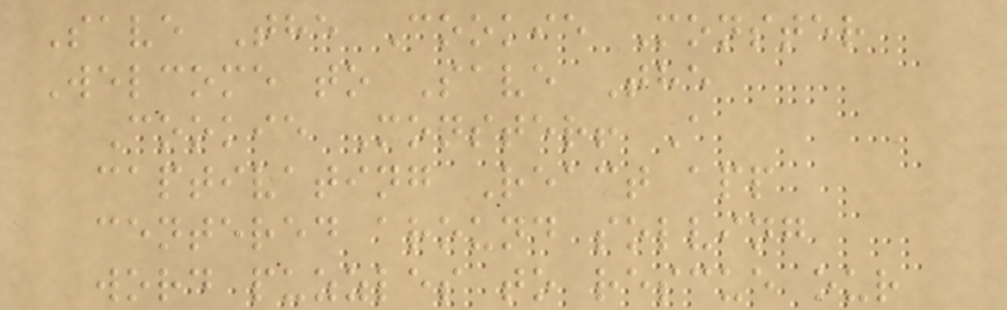Save The Cookie Monster
Welcome to Save The
Cookie Monster! A
captivating React app
centered around solving
word puzzles to rescue our
